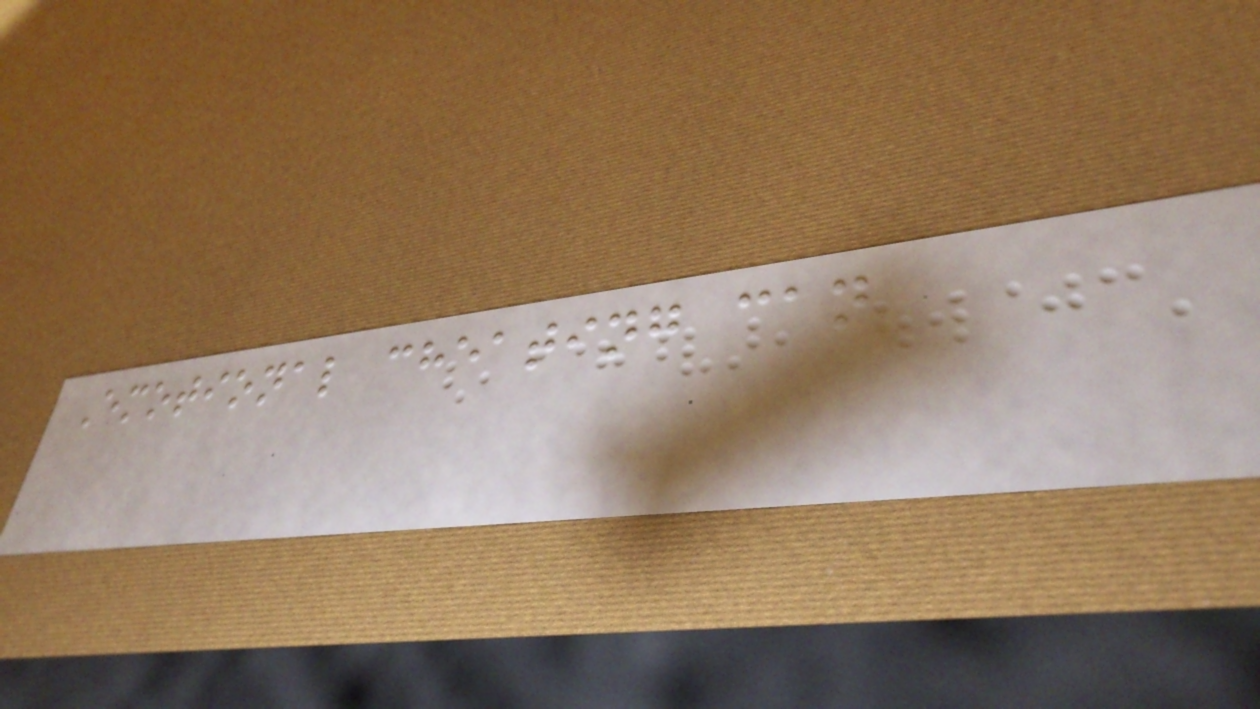Emotional cheating can
